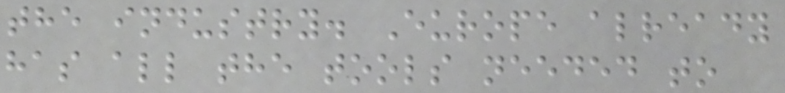the industry. Europe already
has all the tools needed to
